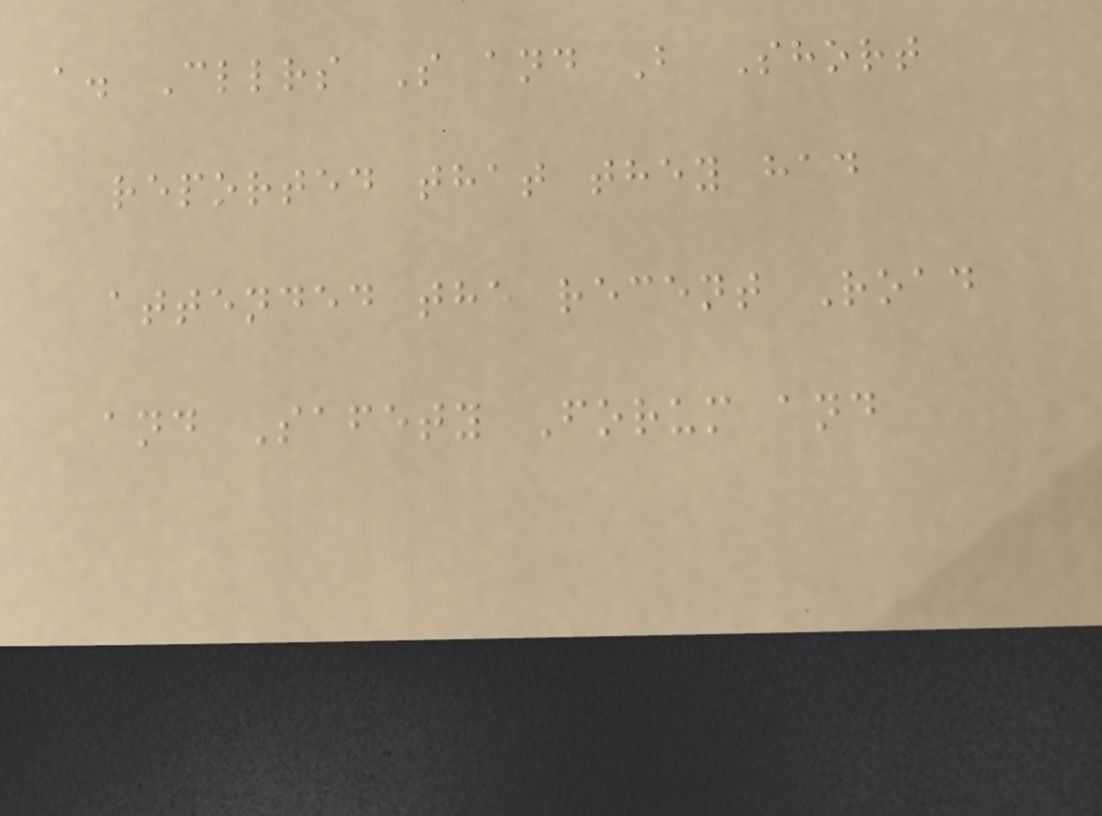a. Cllrs S and B Short
reported that they had
attended the recent Road
and Safety Forum and
